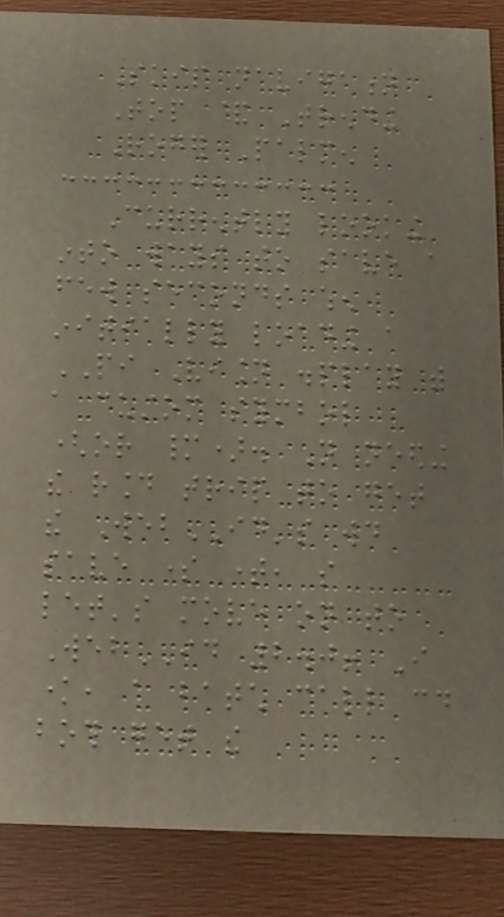Skip navigation
Top & Trending
Roger Palmen
Currently looking
into ways to save a
few seconds when
initially loading a
PI Vision display with
a custom symbol
(or many). Not needing
the round trip to get
the WebID's would
save some time, so
let's move on to
WebID 2.0! I
know, a batch call could
both get the
